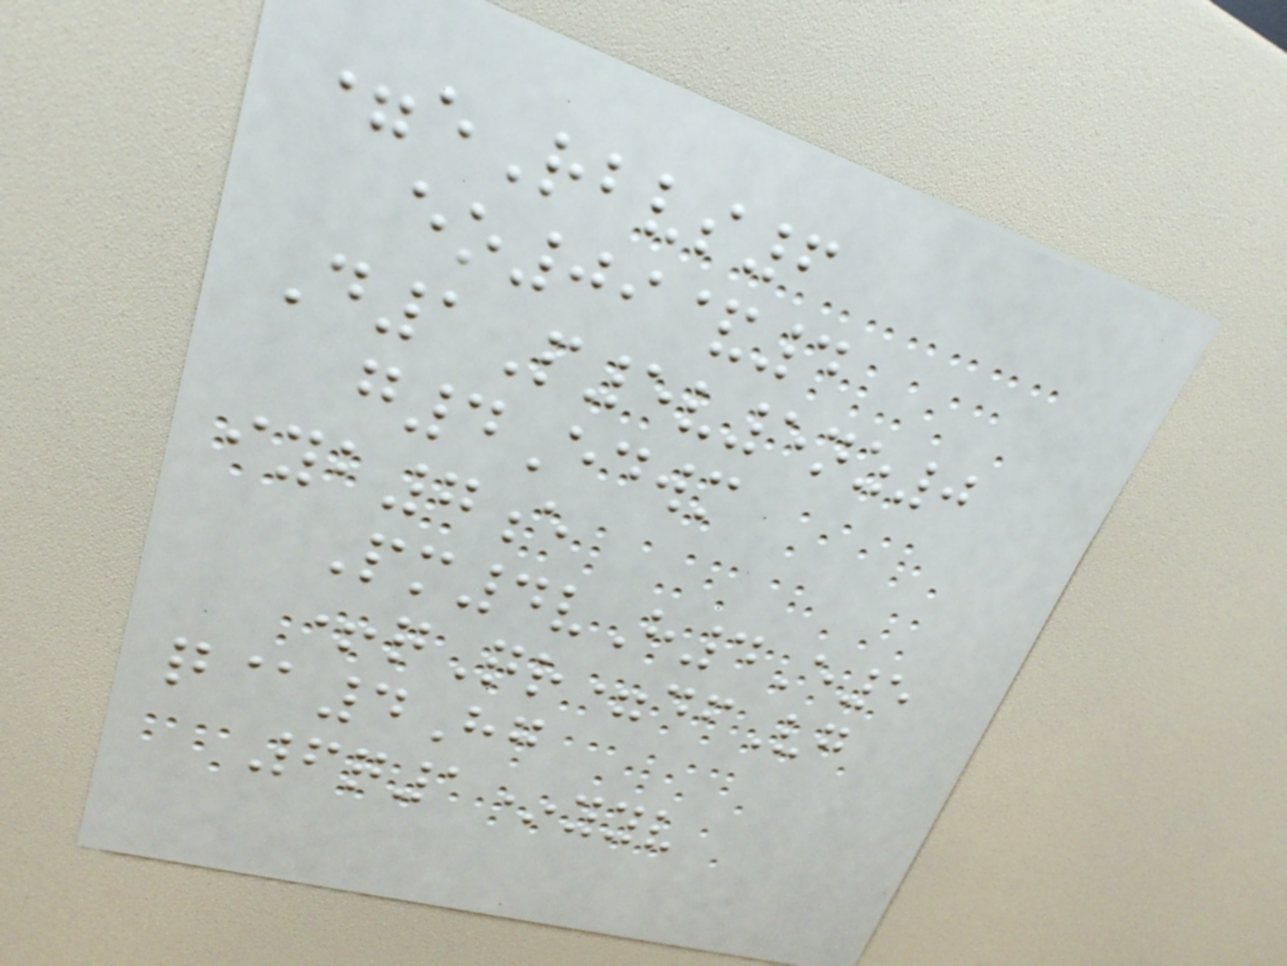=eRbvs6
eo09&4
D1P5v5nz0
g4Edwm
iyb7e
Pm4vH4E5
+qQr=dfVg
q@4Hg
6q1*yyv
